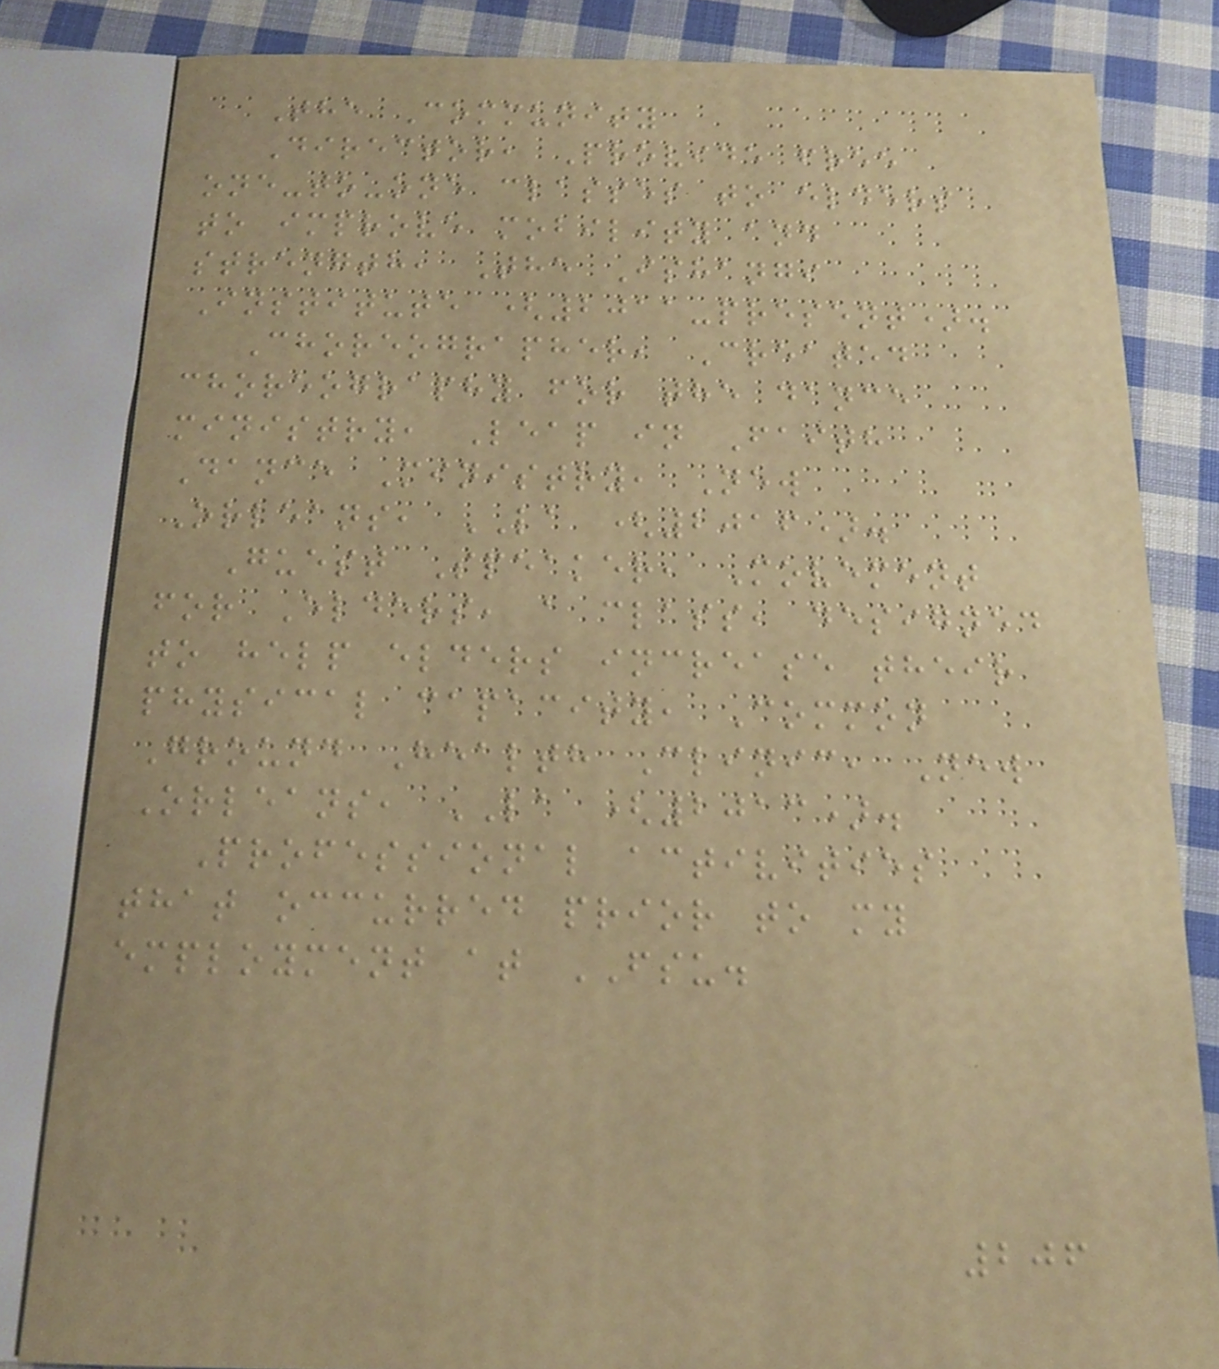The Community
Director, Provide free
one-to-one classes to elders
to improve mobility and
strength, The Ishangi
Institute (2011-present).
Choreographer, Created
choreography for the dance
ministry, Leap in Faith
Dance Ministry, New
Orleans, LA (2016).
Guest Speaker, Movement
for Elders, a class, designed
to help elders increase their
physical capacity, Common
Ground Health Clinic, New
Orleans, LA (2013).
Professional activities
that occurred prior to my
employment at FSU.
206
